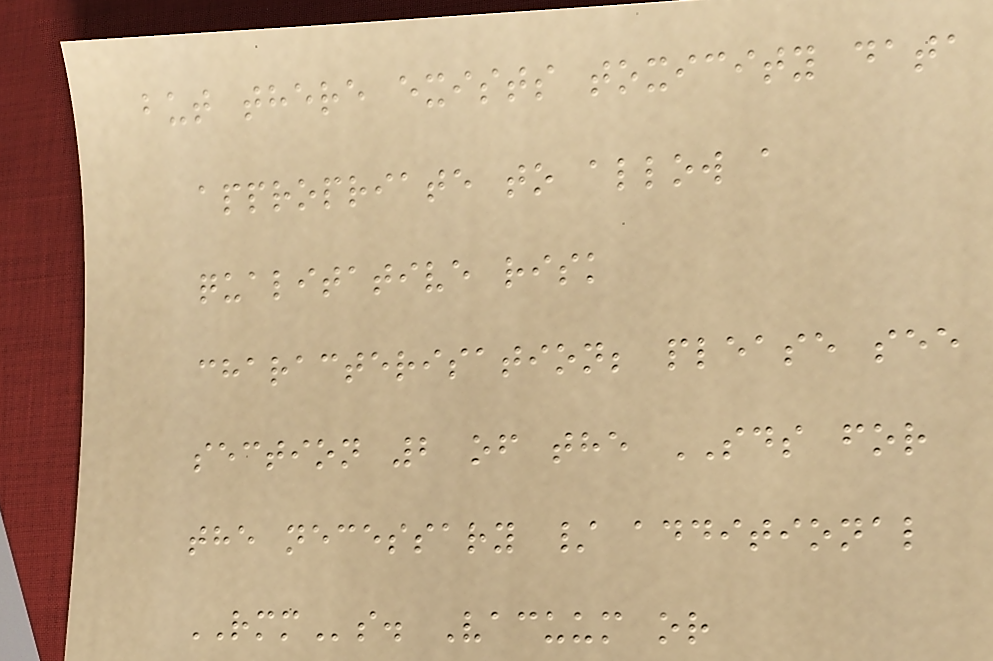but there exists toxicity data
appropriate to allow a
qualitative risk
characterisation; please see
section 2 of the SDS for
the necessary / additional
RMMs. Vacuum or
